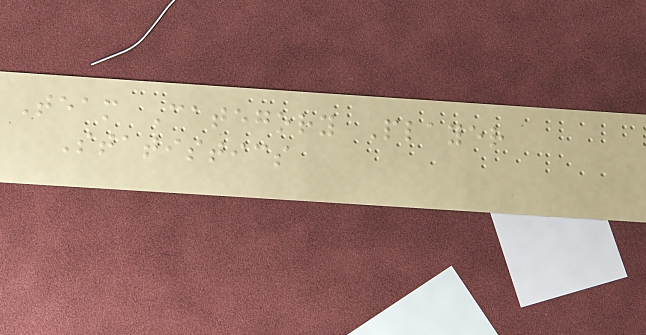Team Category Player
Statistics
